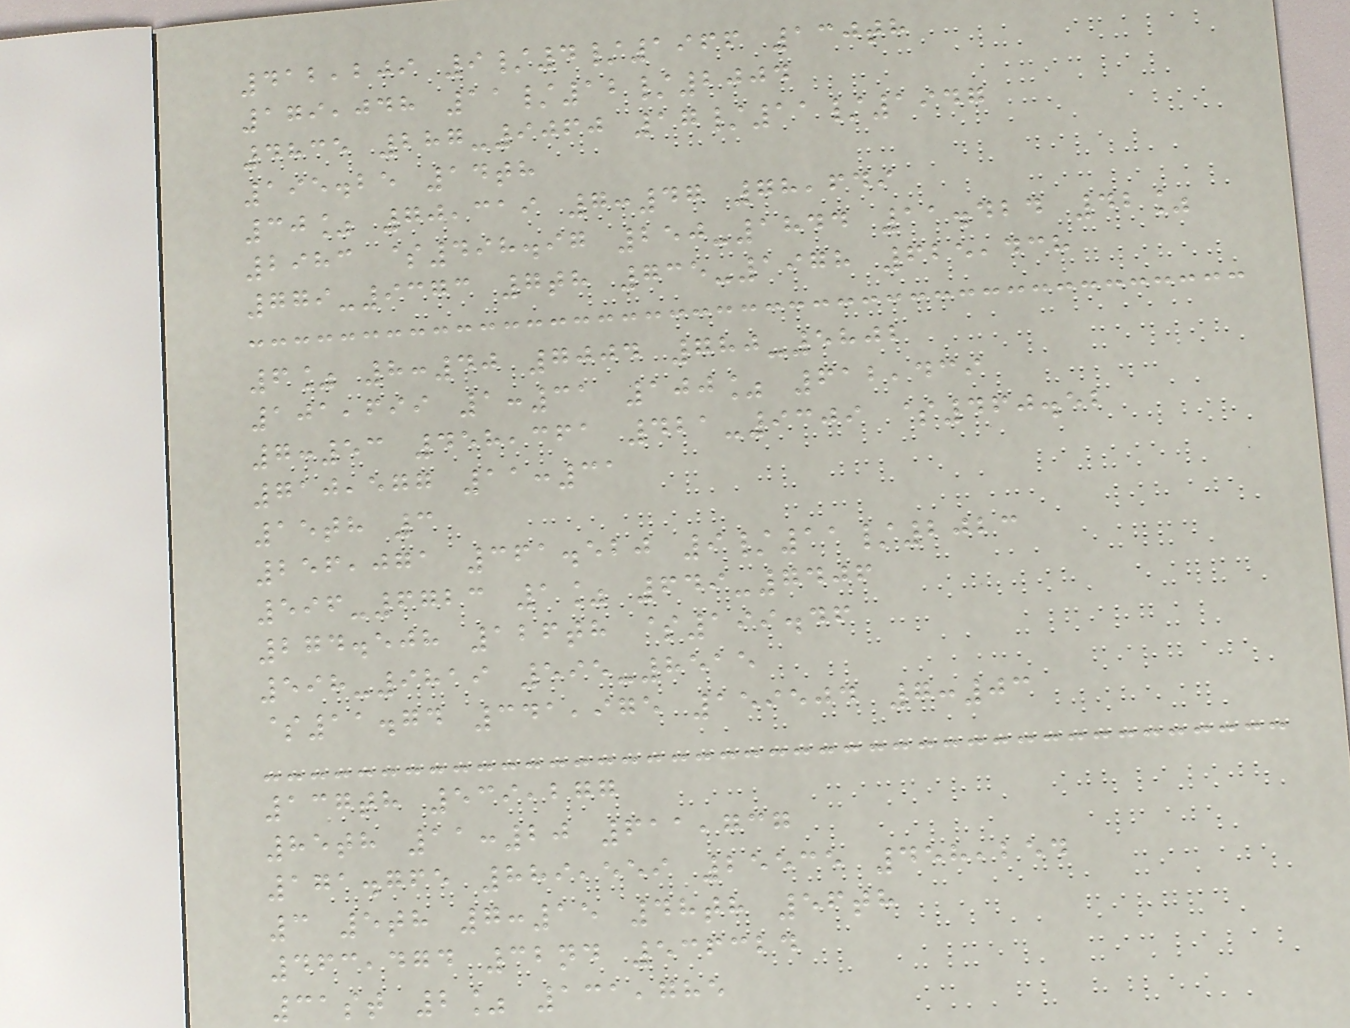412,209 9/4/1966 130th
179,048 11/12/2004
4835 287-9060 17/11/1947
195.25 14th
30% 70,319 7:47 78,649
2983 $498.97 250-1844 11.424 42%
779-9373 7th 735-1978 625,438
6% 8:40 7004 780-5802
101,699 1:31 100% 612,439
7:53 458,361 421-9309 $460.52
710,577 11:31
15th 3
256,071 361.520 9/11/2023
596-6723 1% 649-7406
274.508 126th $199.46
598-9819 595-8515
$11.74 341,975 159504 7:03
137th 539,277
85th 11:20 611,737
171.765 889,559 25535 458,254
3 5th 7:15 48th 56th
463,474 32nd 536324
31st 2% 131,785
